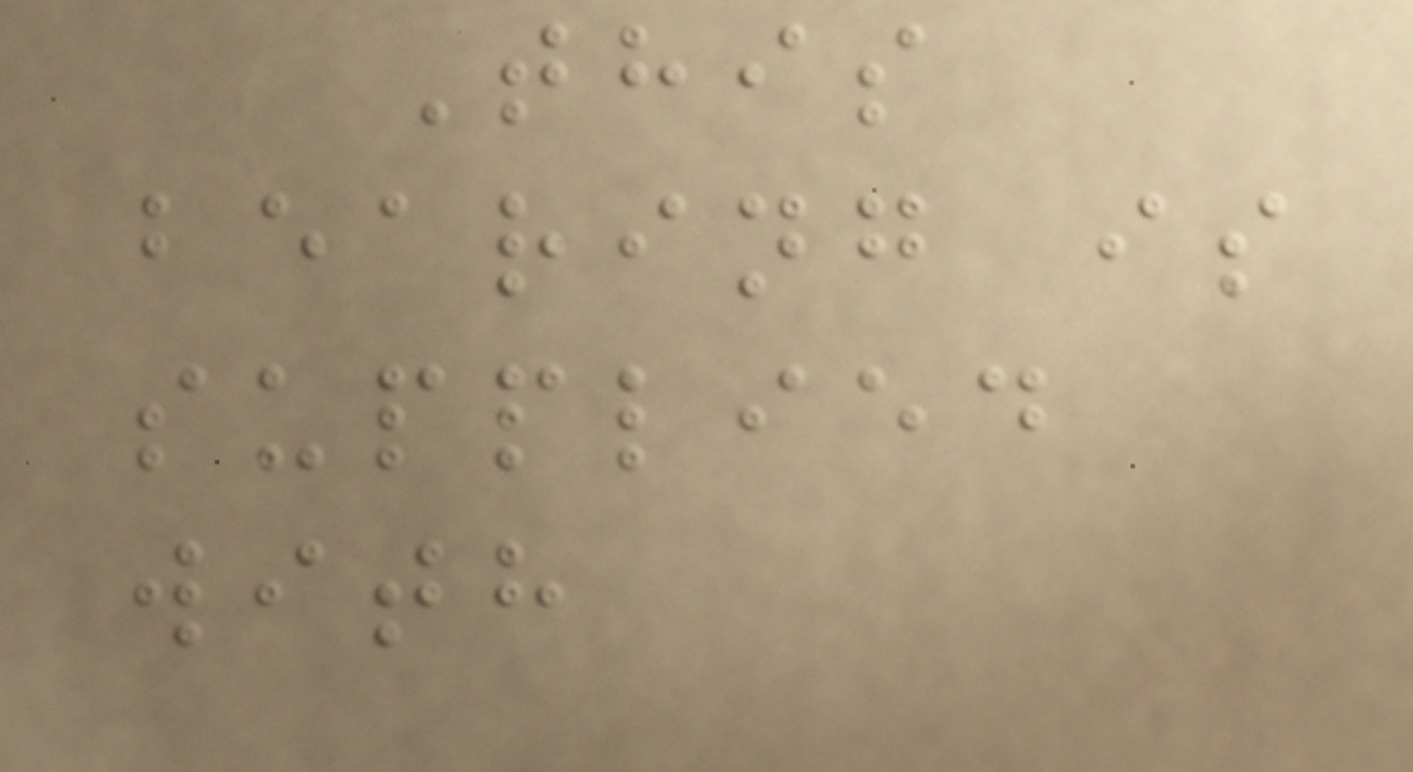This
bearing is
supplied
with
